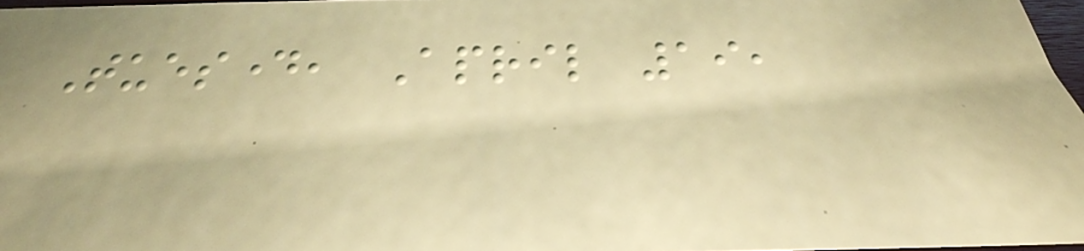Tuesday, April 19,
